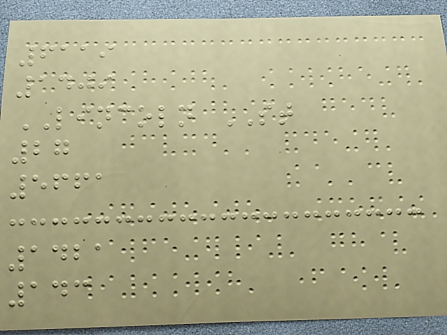6119
1409
LINCOLN ST
27
5661
1421
143
